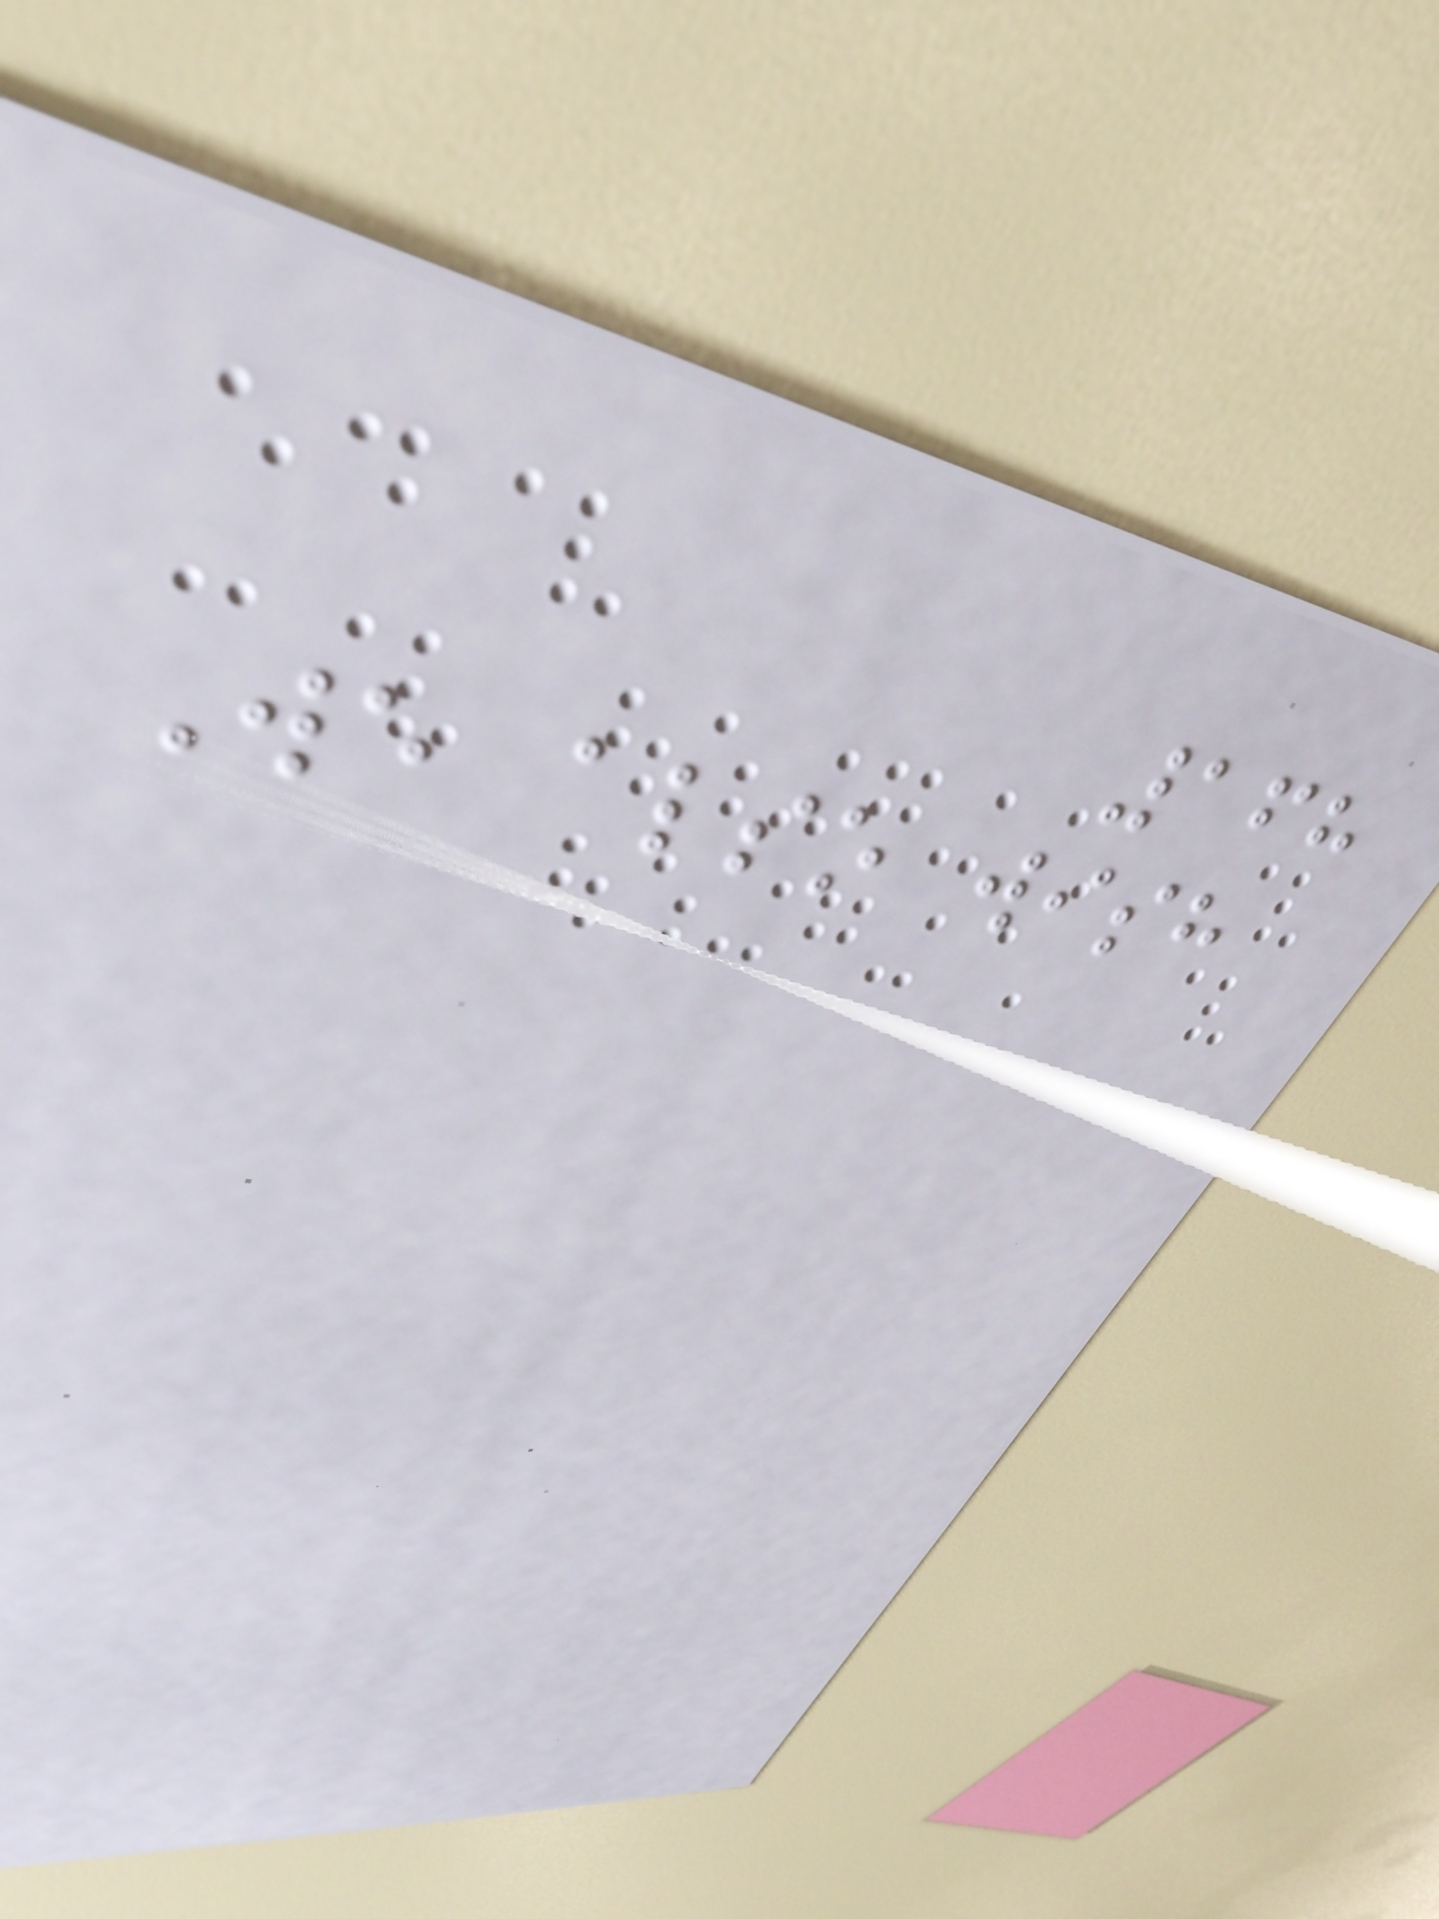168
We also wish
